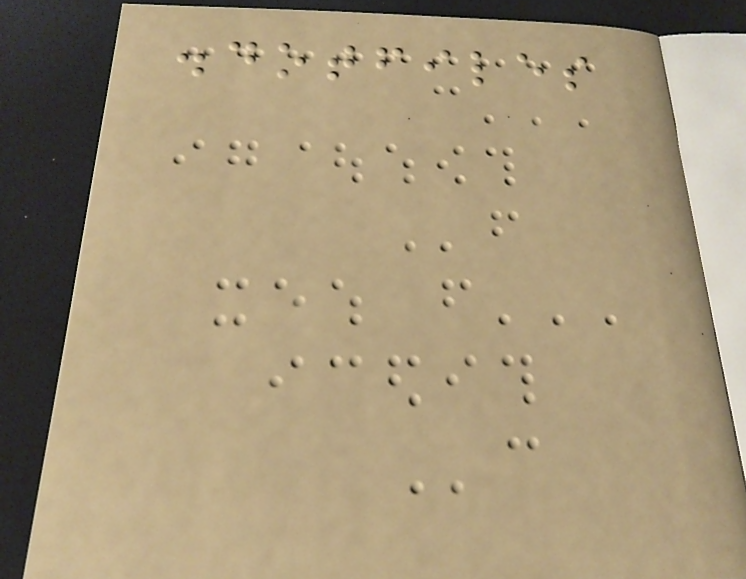.dotfiles
